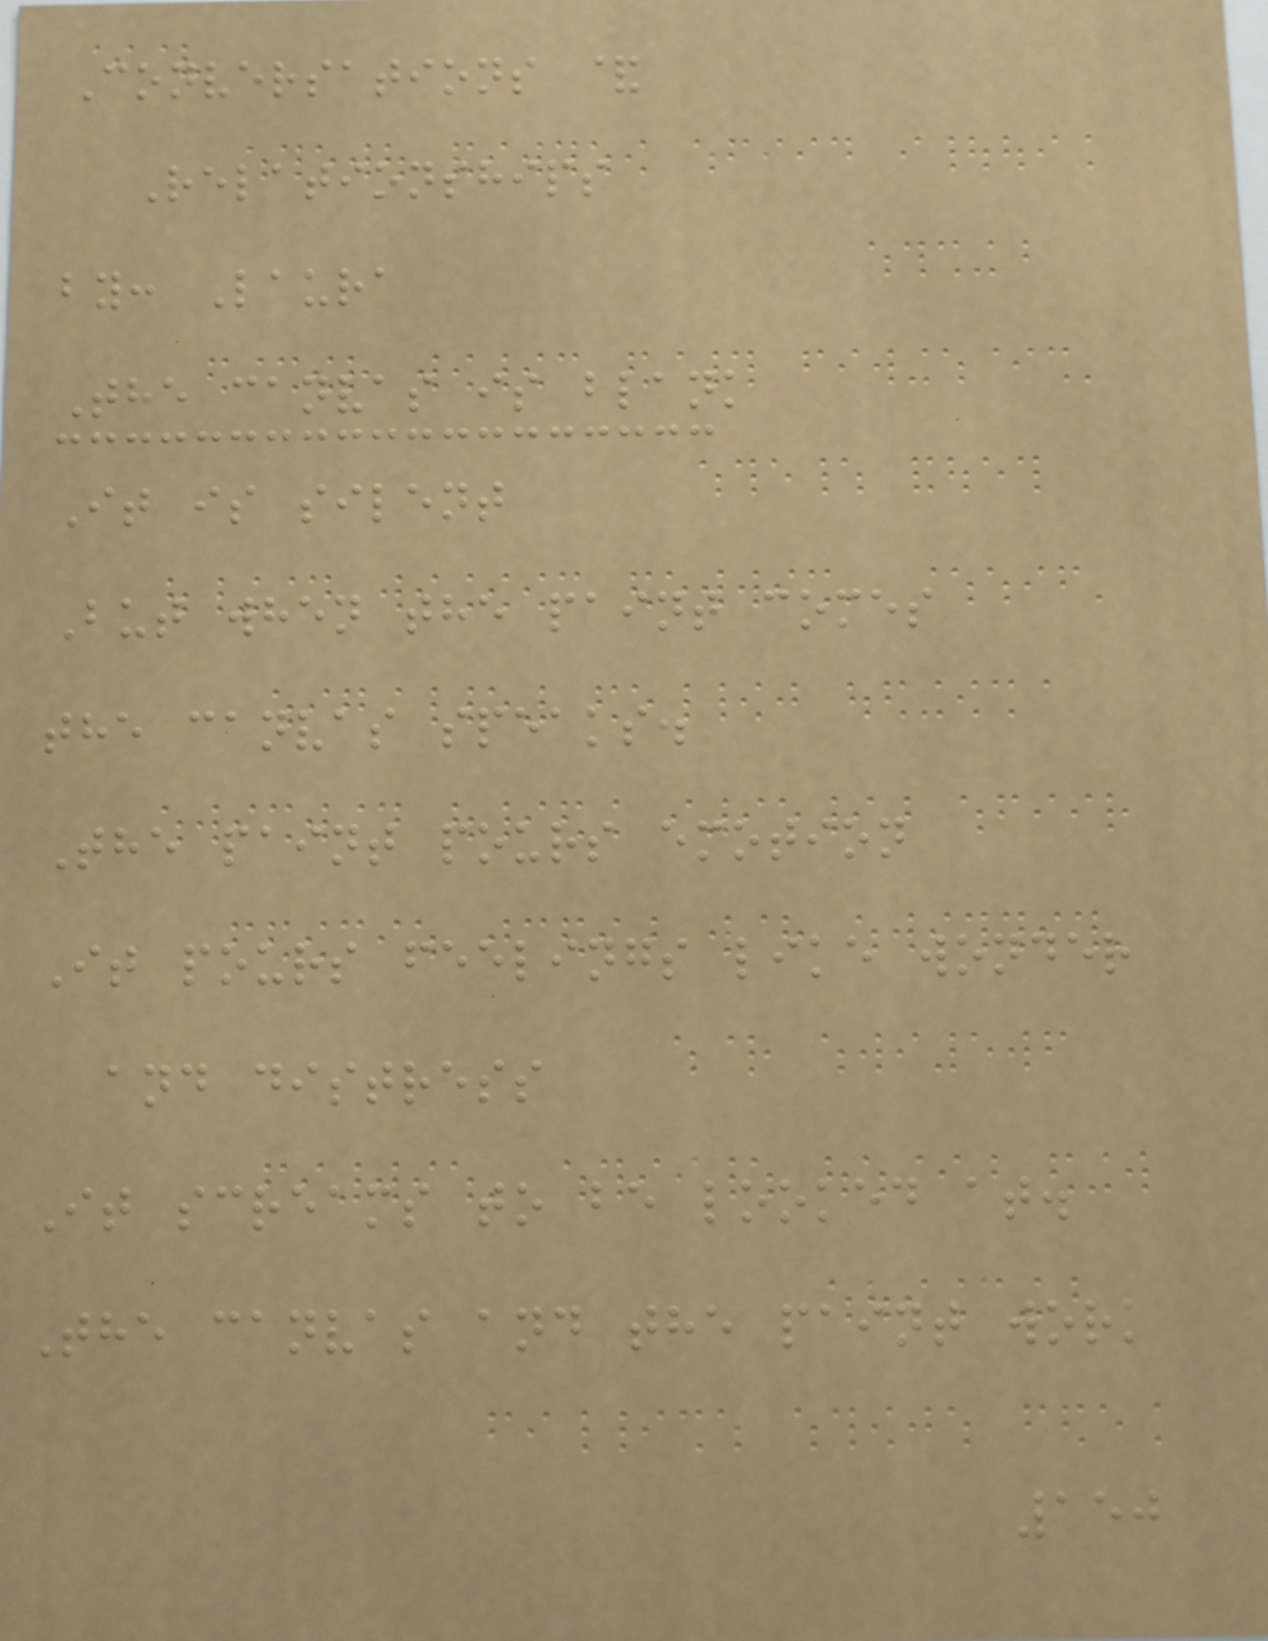Conversations &
Relationships
by: Laura
The canvas is blank
It is silent
But when the paint comes
the canvas speaks.
The paint pours emotion
It pours feelings like wonder
and distress
It screams to be looked at.
The canvas and the paint work
150
